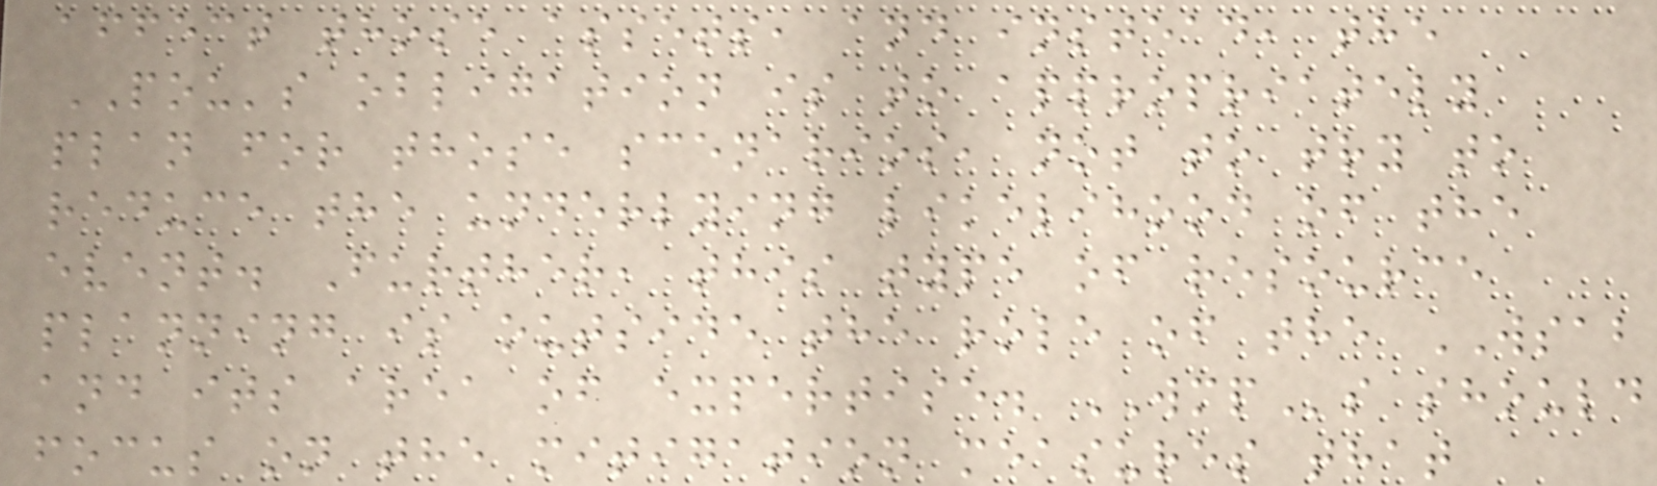affect those assets, and instead, the
POU's obligation is to appropriately
plan for those scenarios, not to try to
reduce the underlying likelihood of the
event. Further, this type of resource
planning is outside the role of the WSAB
and its area of expertise. WMPs should
focus on the mitigation measures that
